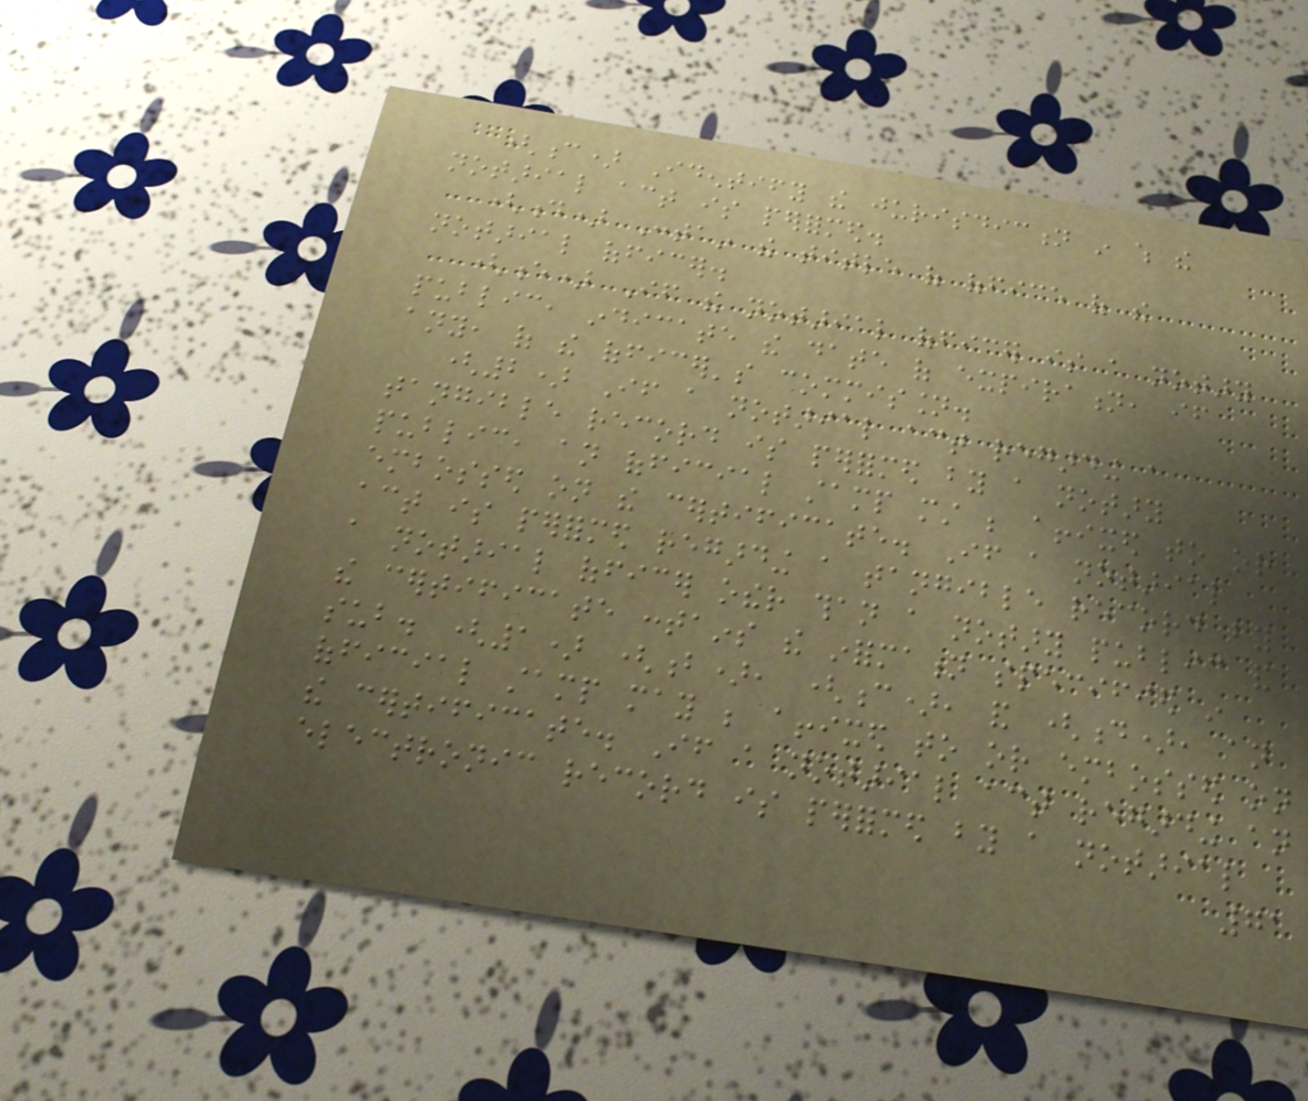(c) Identify the jurisdiction in which the
notarial act is performed.
(d) Contain the title of office of the
notarial officer.
(e) If the notarial officer is a notary
public, indicate the date of expiration, if
any, of the officer's commission.
(2) If a notarial act regarding a
tangible record is performed by a notary
public, an official stamp must be affixed to or
embossed on the certificate. If a notarial
act is performed regarding a tangible record by
a notarial officer other than a notary public and
the certificate contains the information specified in
sub. (1) (b), (c), and (d), an
official stamp may be affixed to or embossed on
the certificate. If a notarial act regarding an
electronic record is performed by a notarial
71
